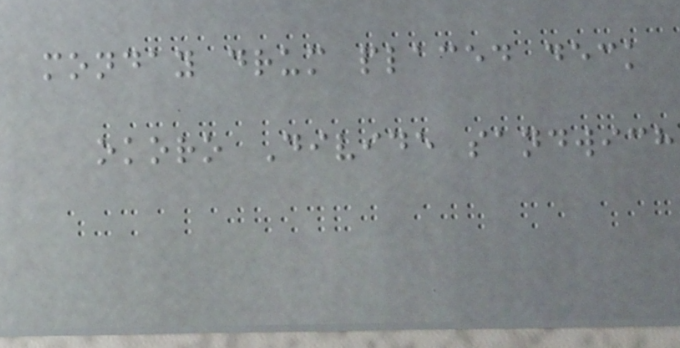monday drum placed deck
okoro Divide sandwich
